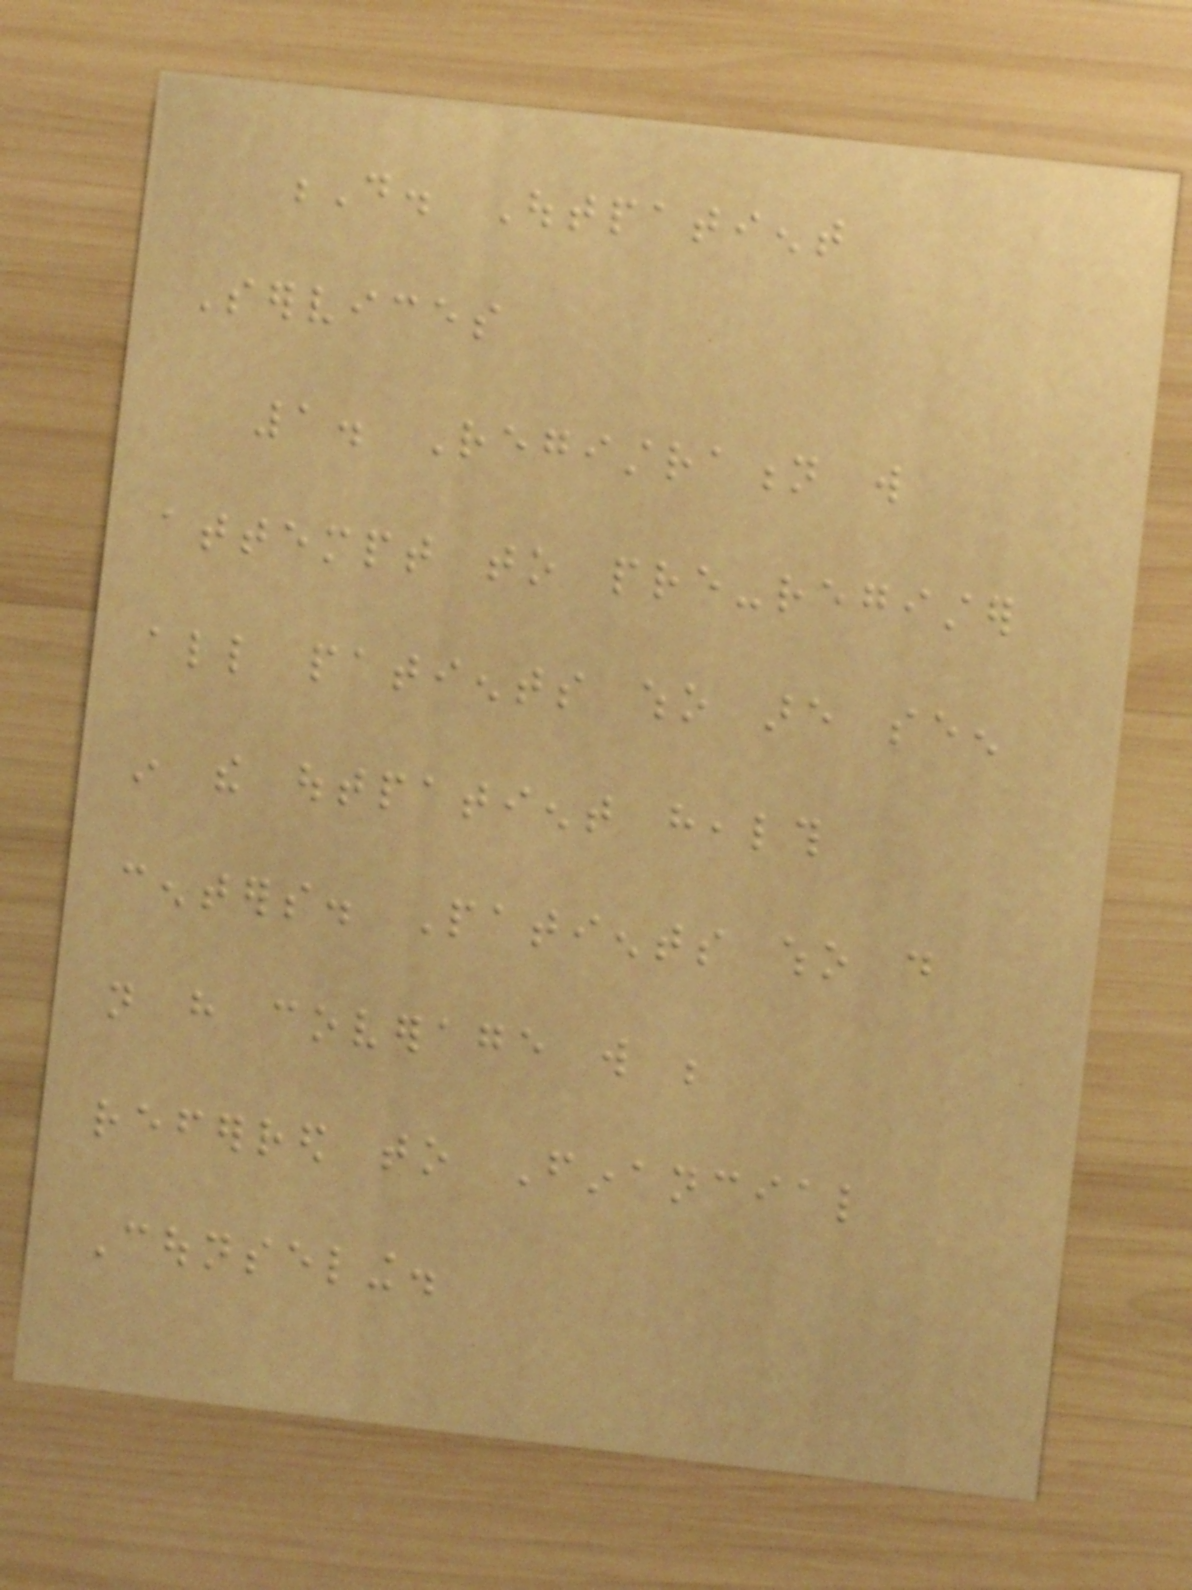D. Outpatient
Services
1. Registration will
attempt to pre-register
all patients who are seen
in the outpatient health
centers. Patients who do
not have coverage will be
referred to Financial
Counseling.
